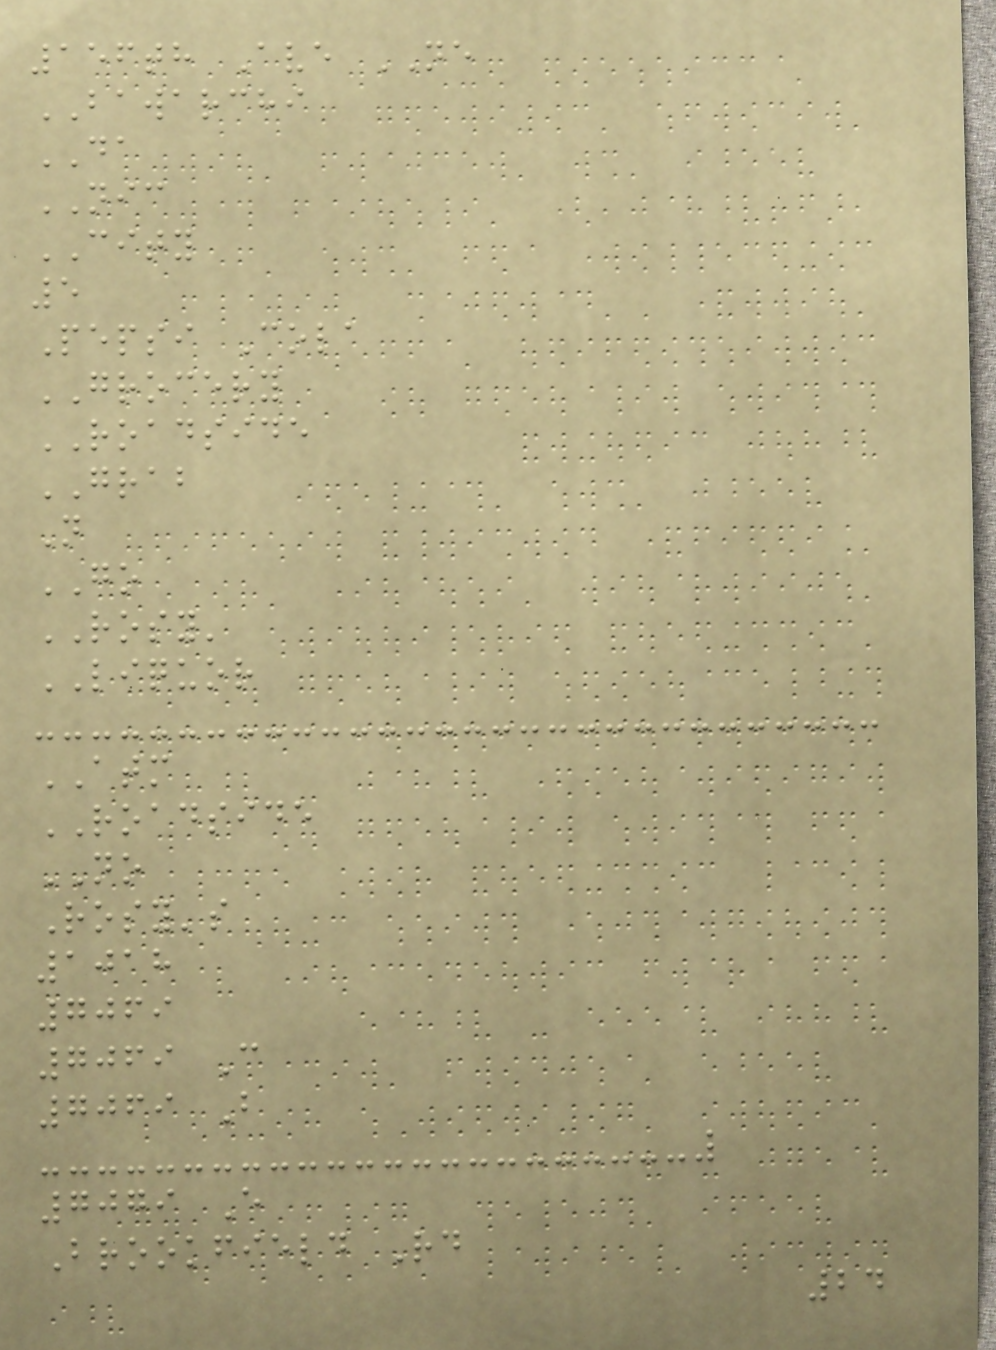156th Ave NE
BAWARCHI
DA
NIC
CITY
5
Pepsi Cola
GROCERY
ROADSIDE
GRAB
N
GO
ROSY'
LIQUOR
ATM
ROADSIDE
NO
Rosy's
1018
7069
7069 C
7069 B
7079 E
Brookfield Rd
24
